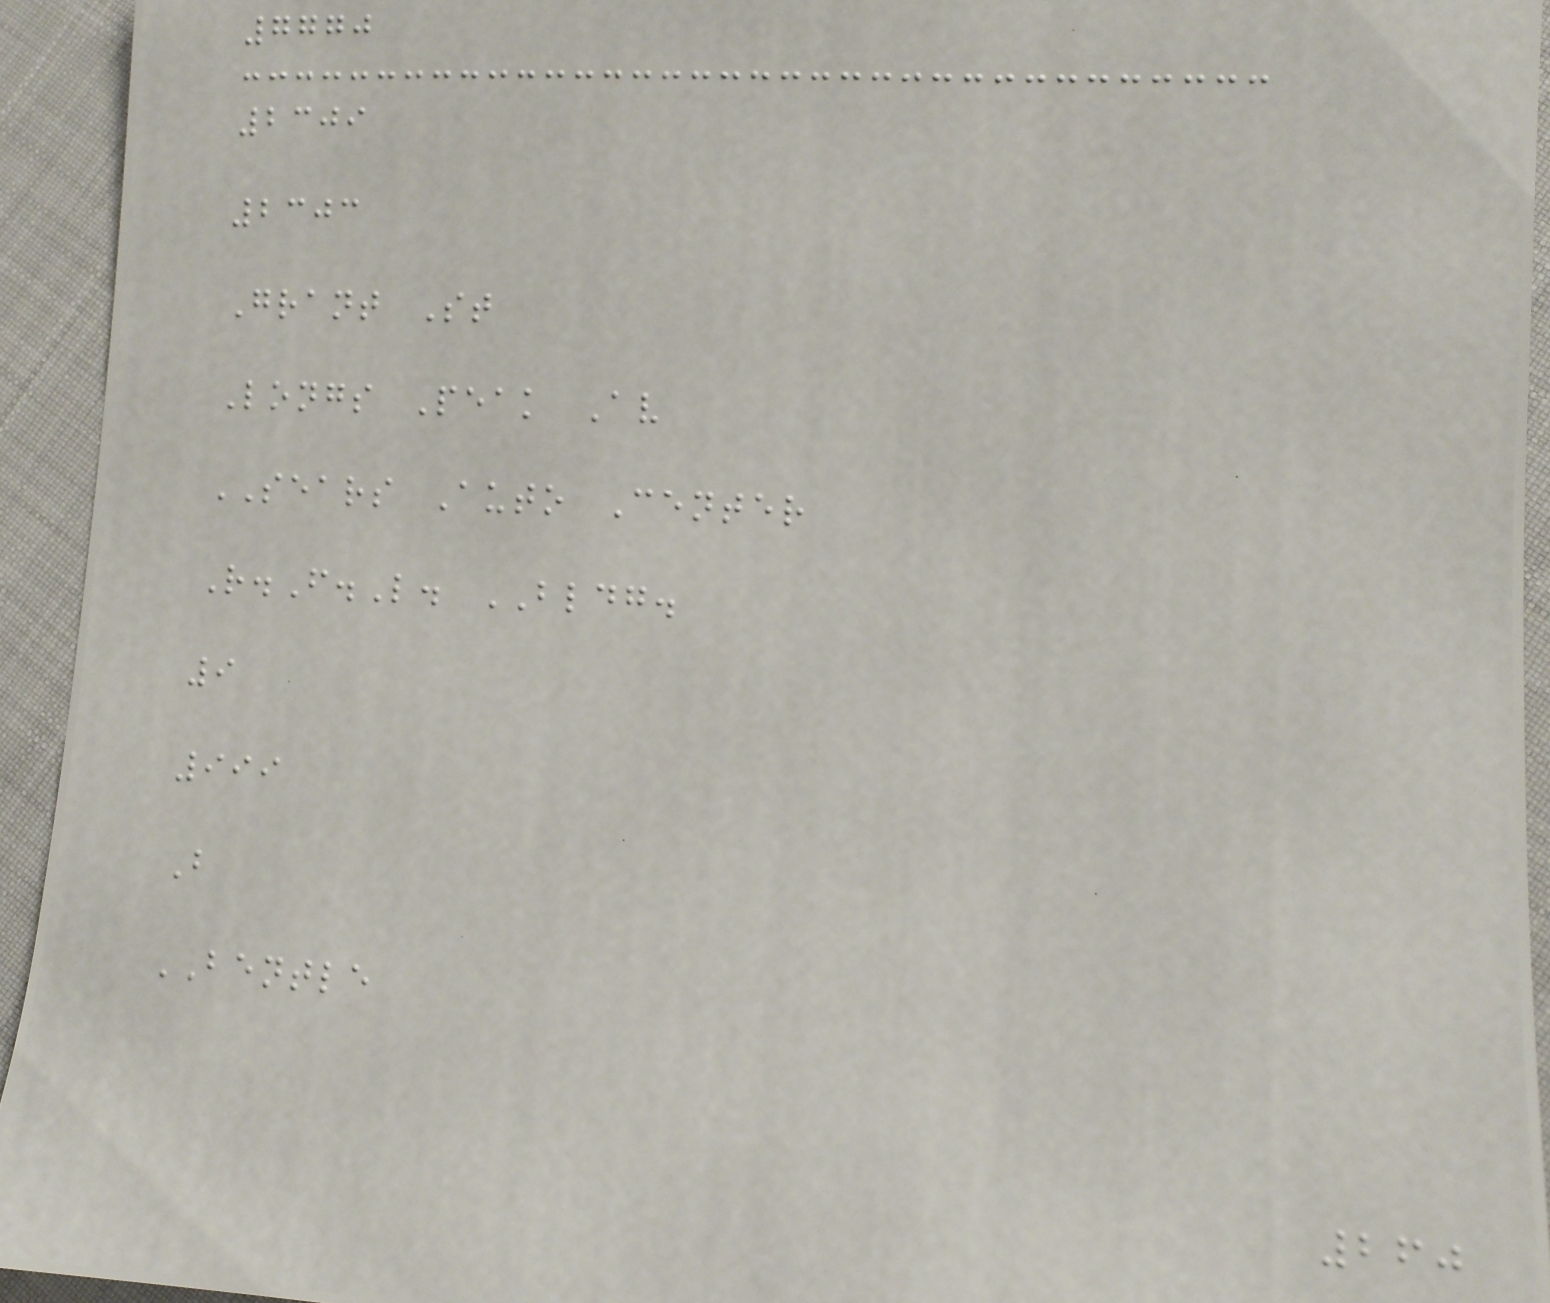7770
2309
2303
Grant St
Longs Peak Av
SEARS Auto Center
R.F.L. BLDG.
9
999
B
BENTLE
260
